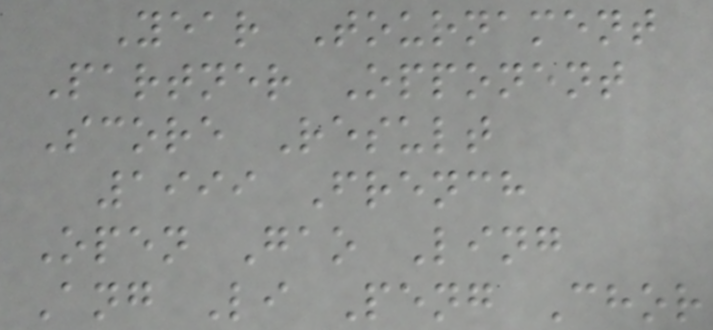Year Tournament
Partner Opponent
Score Result
1999 French
Open Gao Ling
Ang Li Peng Chor
